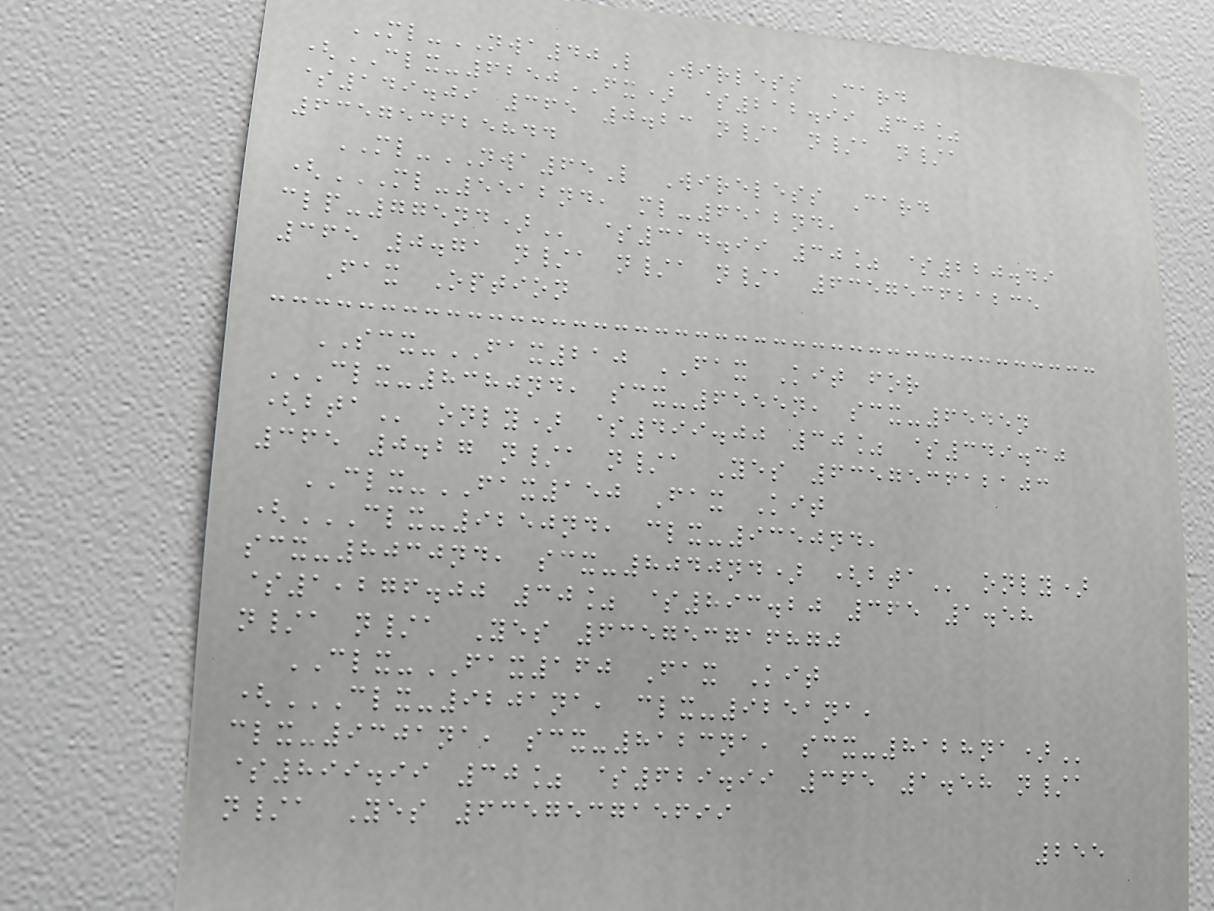ML-NWA40L Wirless Card
(CLX-6250FX) $212.99 30%
$149.09 365 0.23 n/a n/a n/a
635753625844
ML-NWA65L Wireless Card
(ML-5512ND, ML-6512ND,
CLP-775ND) $314.99 30% $220.49
365 0.71 n/a n/a n/a 635753621235
Fax Option
SCX-FAX210 FAX Kit for
CLX-8380ND, SCX-6555N, SCX-6545N
(BTA only) $499.00 30% $349.30
365 0.27 n/a n/a Yes 635753612103
CLX-FAX150 Fax Kit
(CLX-9250ND, CLX-9350ND,
SCX-8030ND, SCX-8040ND) (BTA only)
$1,276.00 30% $893.20 365 1.58
n/a n/a Yes 635753716870
CLX-FAX160 Fax Kit
(CLX-9201NA, CLX-9251NA,
CLX-9301NA, SCX-8123NA, SCX-8128NA)
$899.99 30% $629.99 365 1.58 n/a
n/a Yes 635753715699
255
